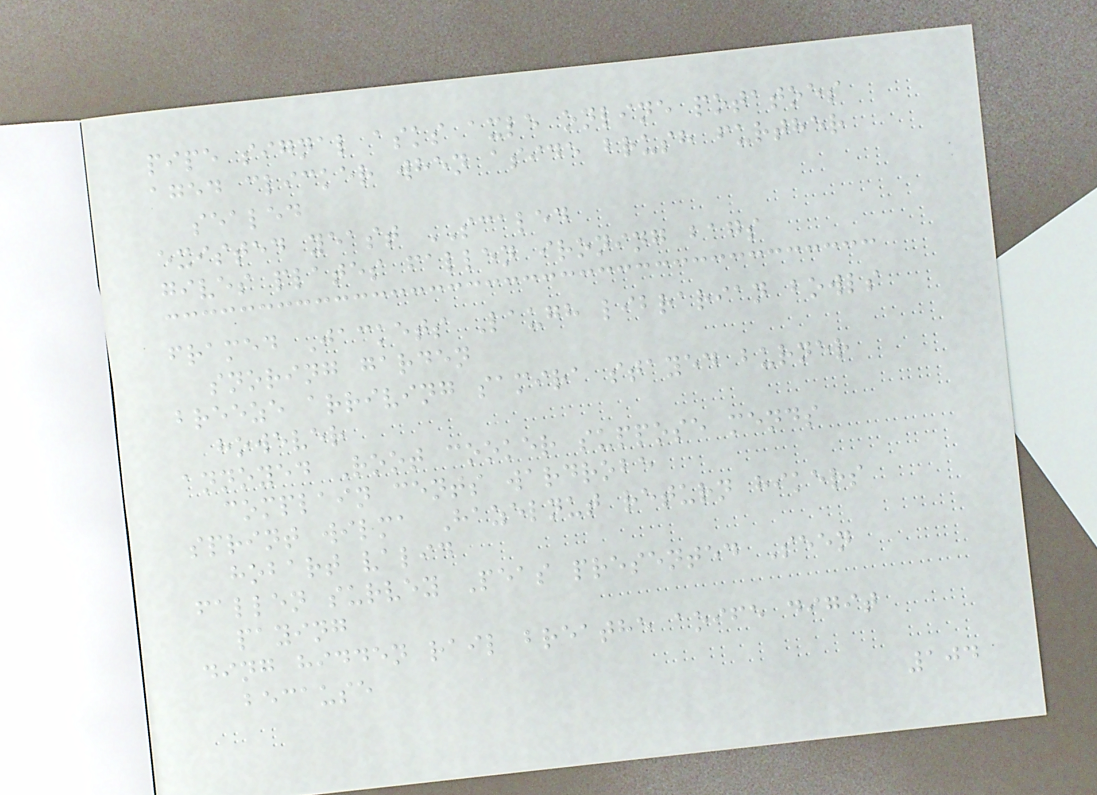pipe signal asks axle online potatoes
aged clicker when aside brush further
sealed
existed yeast SCALED
gives plates fallen ironing bags
framed Jackets Laugh librarian bowls
snoring garden
breeze arriving samira stayed burner
however
annoyed Root cooker suppose mends
complain cents wardrobe
sprint wilma Hazelnut return hikers
hobart valid
fallen survey Peas presented Seen
paying
ding hidden rail breathe aoife digit
because
104
